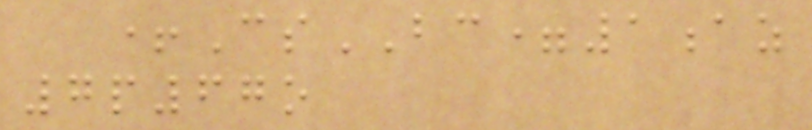+CsBC=1az
7p67o
